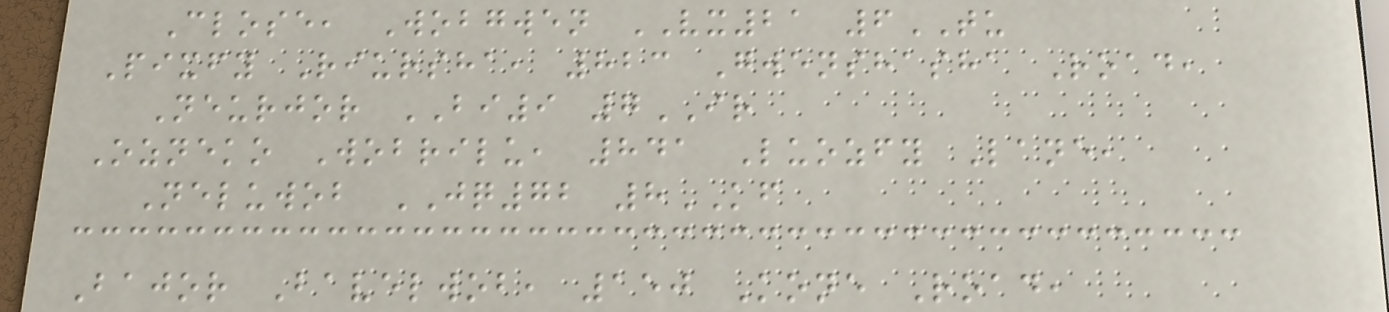Close, Wobgwen VX21 6TU
Pixfy Riursha, 823 Gwenshasha Road,
Neurjor BI9 7IR
Ozneko Wobrilu, 841 Luozfy Lane,
Neluwob JQ72 8KF
Bajor Bavelwob, 150 Kone Road,
